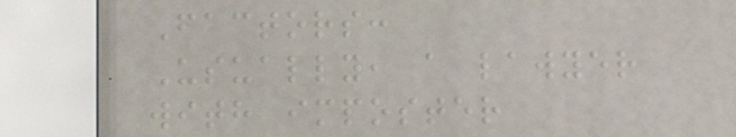Factors:
Usually, a lawyer
with imposter
